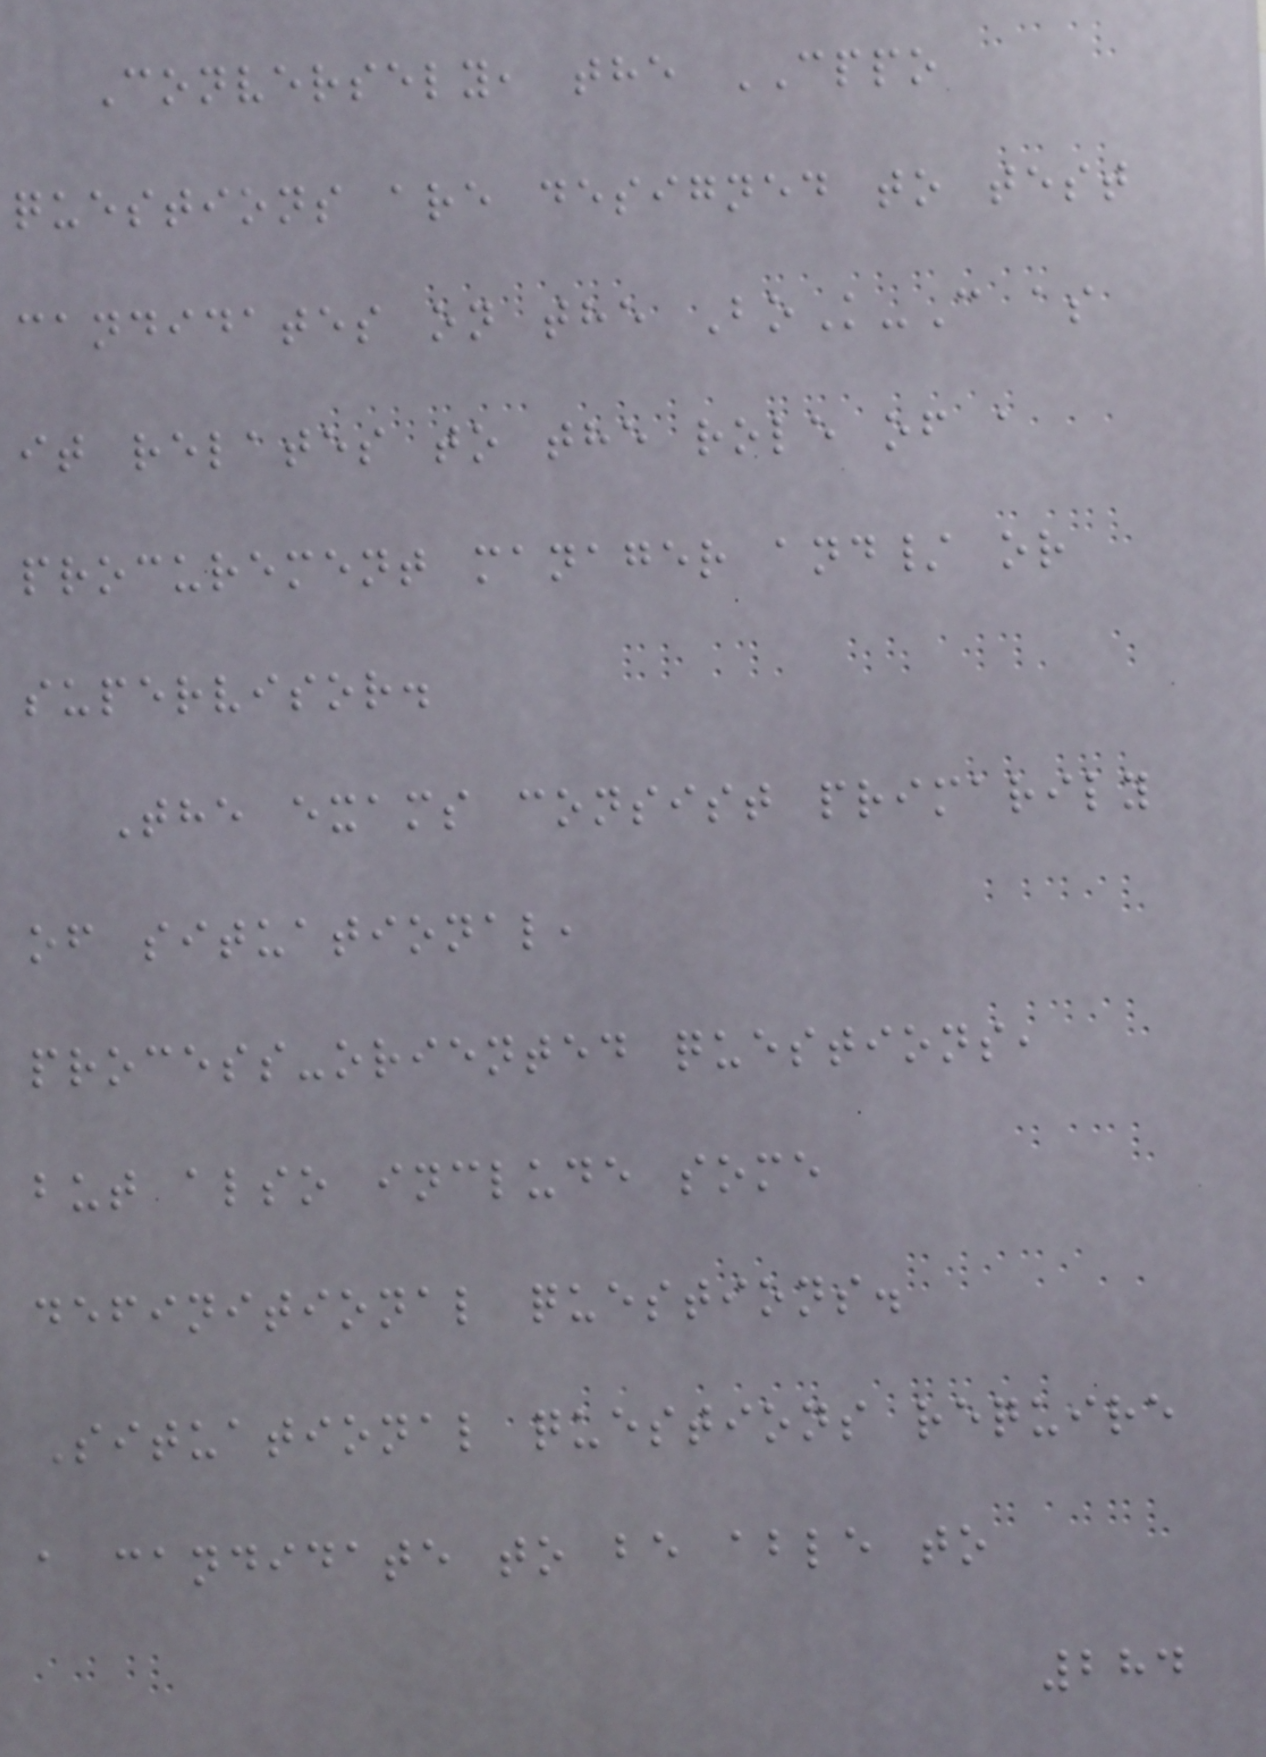Conversely, the CPPO
questions are designed to test
candidates on the BoK-C as
it relates to the role of a
procurement manager and/ or
supervisor.
The exams consist primarily
of situational,
process-oriented questions,
but also include some
definitional questions.
Situational questions require
a candidate to be able to
284
